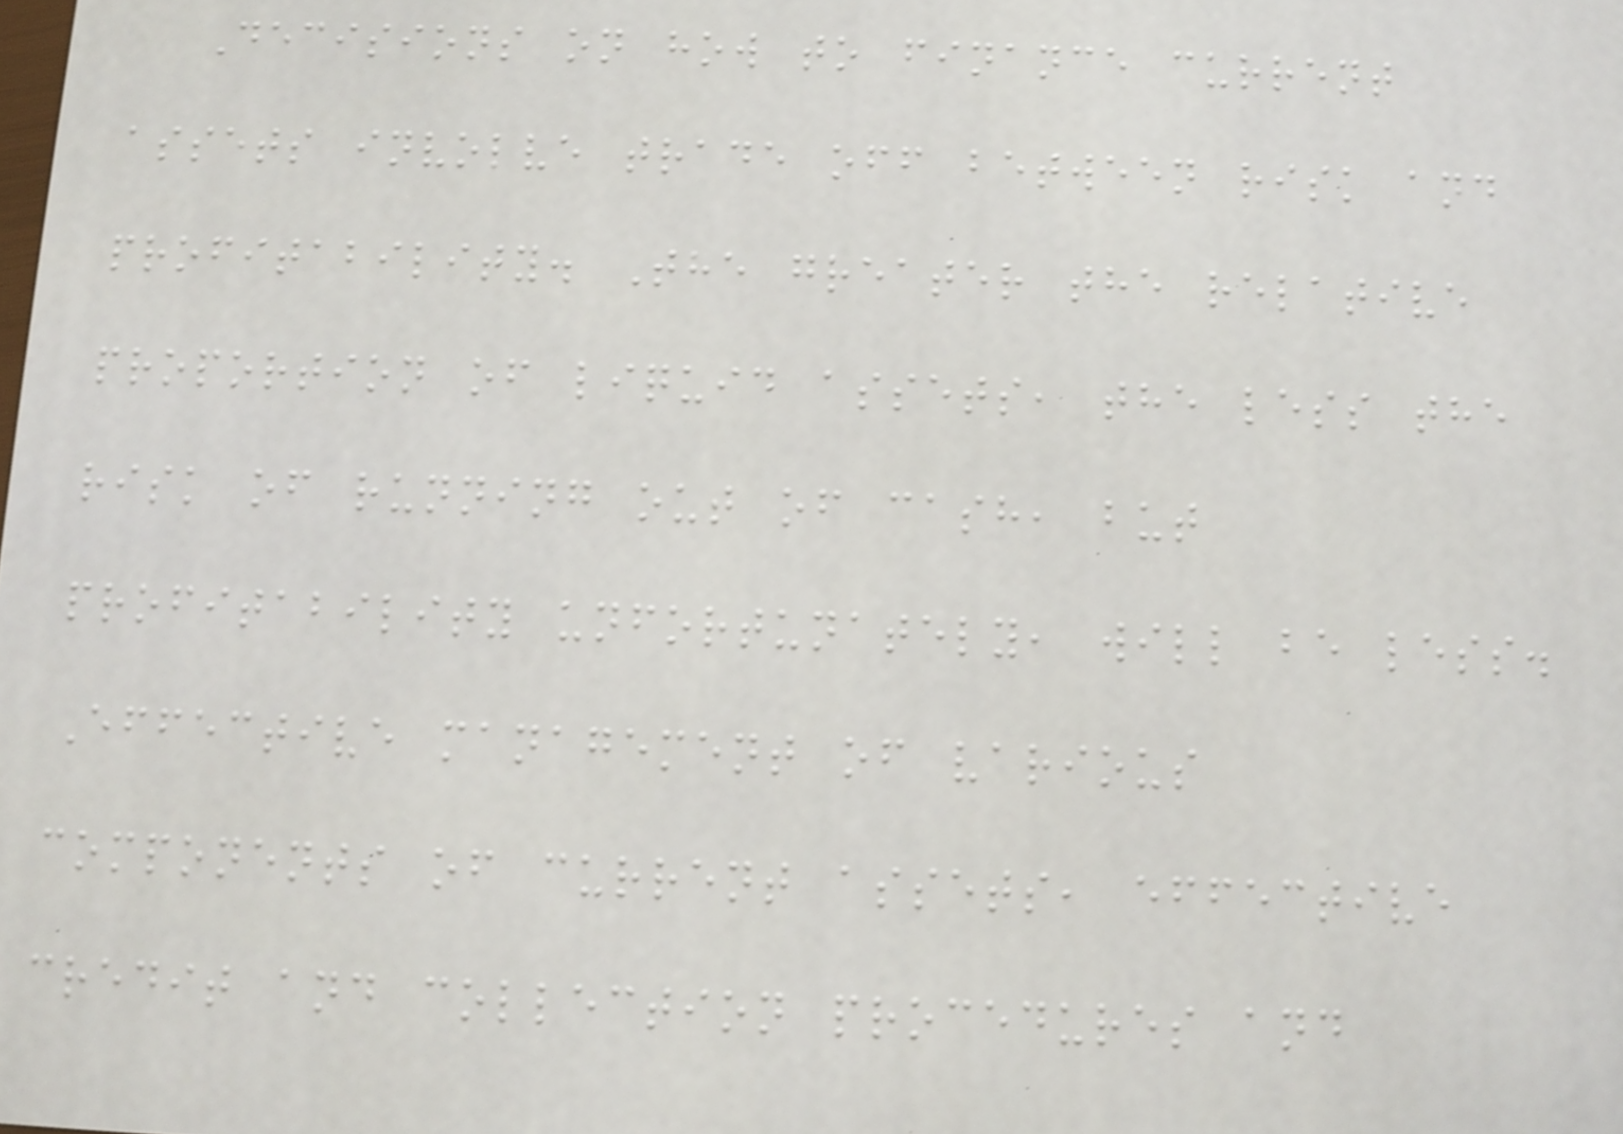Decisions on how to finance current
assets involve trade off between risk and
profitability. The greater the relative
proportion of liquid assets, the less the
risk of running out of cash, but
profitability unfortunately, will be less.
Effective management of various
components of current assets, effective
credit and collection procedures and
